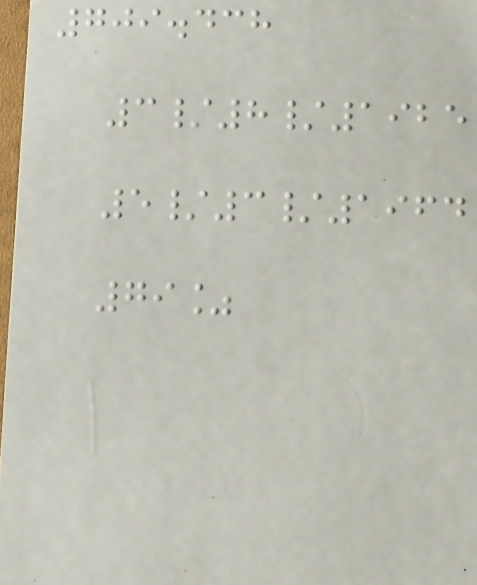709.438
3/8/1925
5/3/1964
79%
